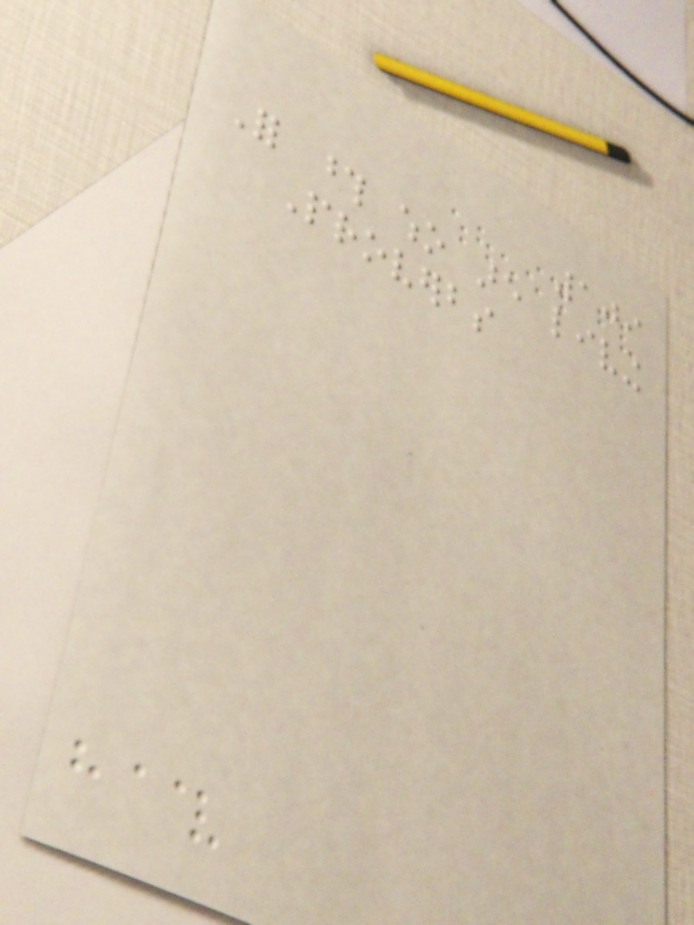109
For those who are living
Proverbs
